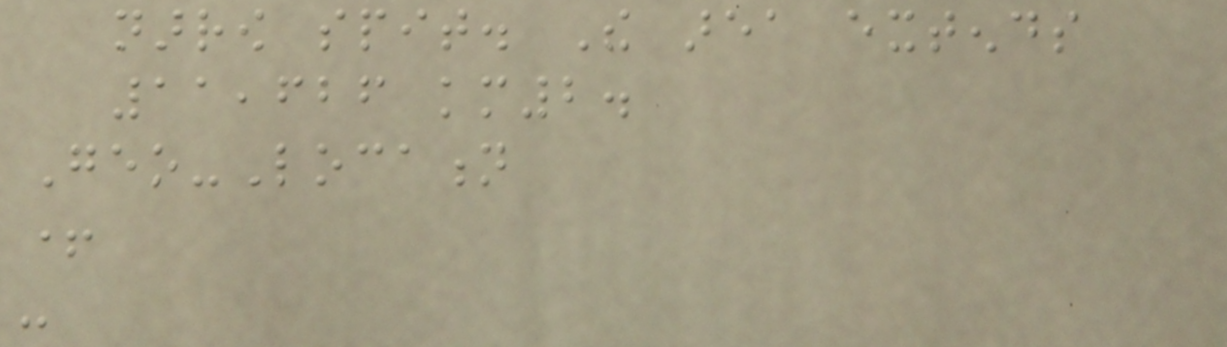narrow spit. The area extends
11,626 km2.
Geo-Location
+
-
